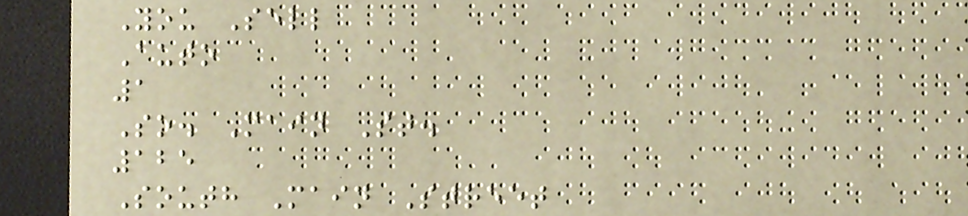You Sell
Auto
1
So. Main St.
125
South Main Street
